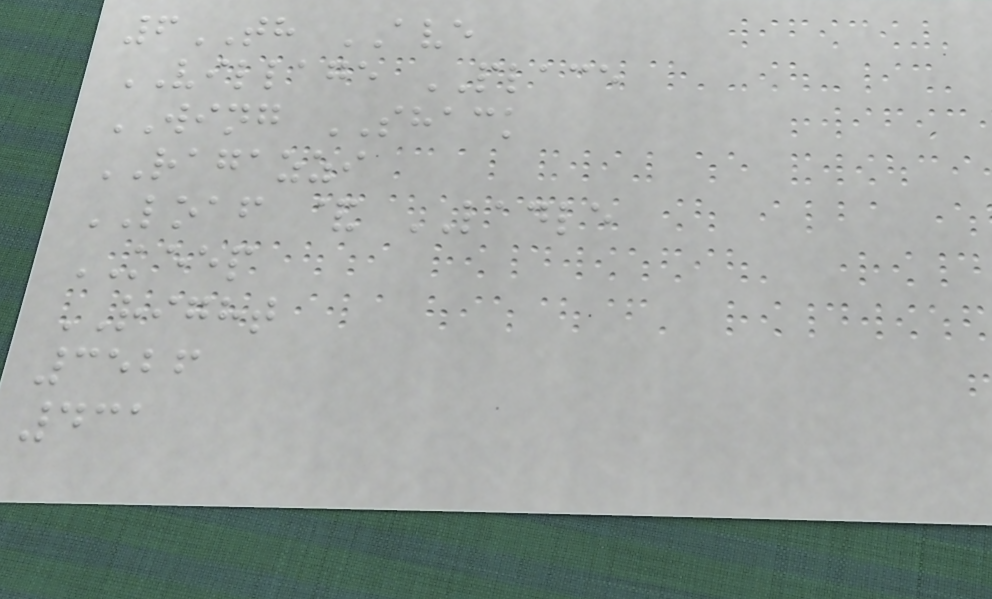6TH AVE
VILLAGE PLACE
WING SHACK
RAGAZZI
LOAF & LADLE
KEEP
RIGHT
3526
431
